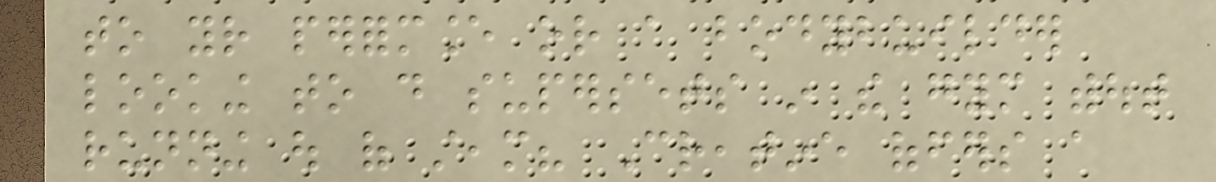to your performance or a bodybuilder
looking to do supersets in the gym without
running out of steam? Creatine offers a
